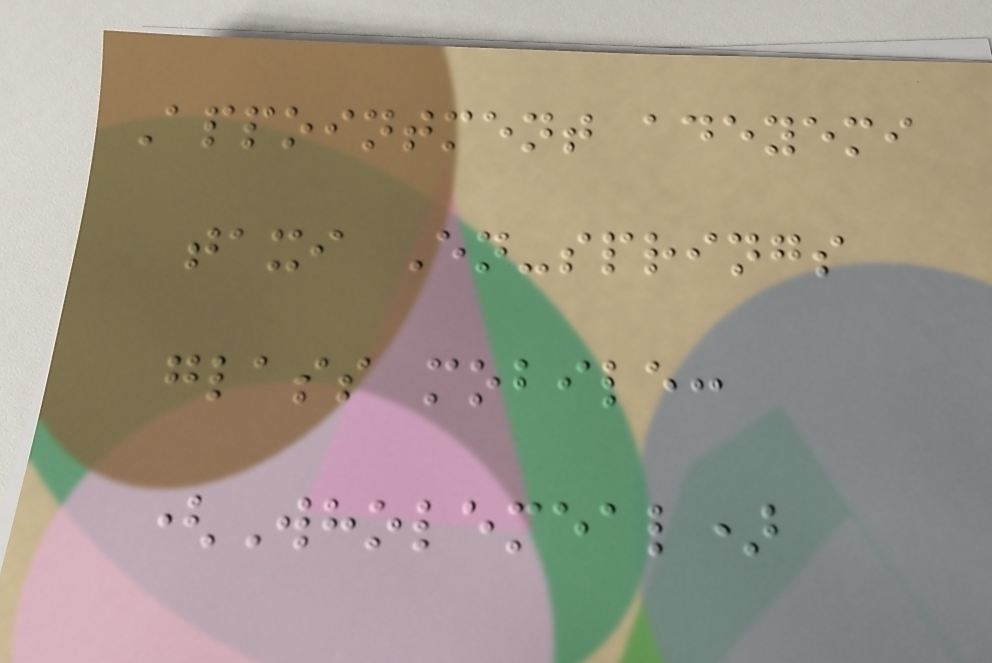Appointment adeyemi
taxi En-springs
glass mobile:
(Wholemeal)
